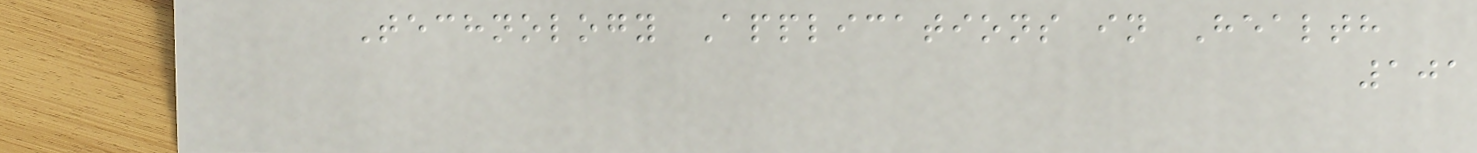Technology Applications in Health
101
